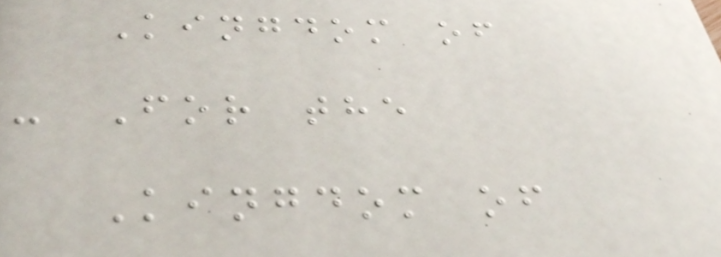Kingdom of
- For the
Kingdom of
